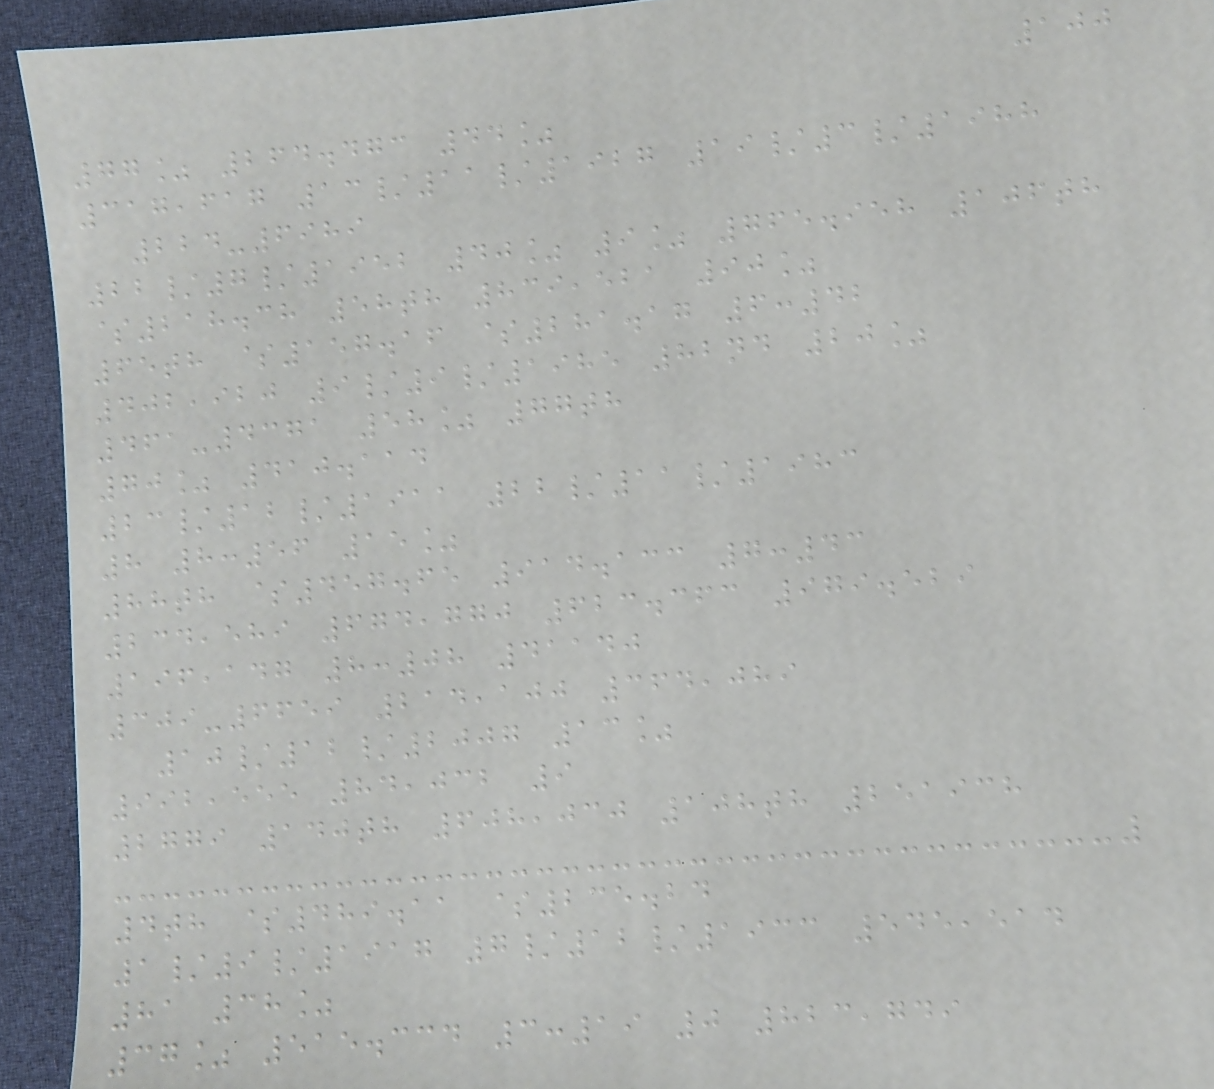100
77% 264.473 44%
317,617 13/11/1927 19/3/1988
224-6989
22/7/1952 40% 9% 765.958 106th
$218.38 58th 839,521 90%
65th $157.16 $281.17 6:42
402,920 9/9/1985 82nd 20%
461-4371 58% 77th
70% 410.114
23/12/1911 22/11/1983
8 8:56 15%
88th $457.65 914.133 7:43
234,589 674,770 623.363 979.529
196,147 8:08 41140
309-6659 214,100 364,089
10/12/2007 13%
992,555 84,032 9
2779 140th 608,030 108th 251938
4th $489.11 $235.24
1/9/1917 7/12/1933 545,514
81 38%
37% 515.334 3:19 0 823,749
